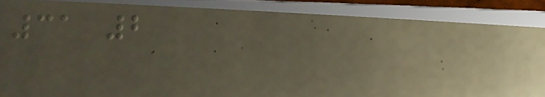31 2
